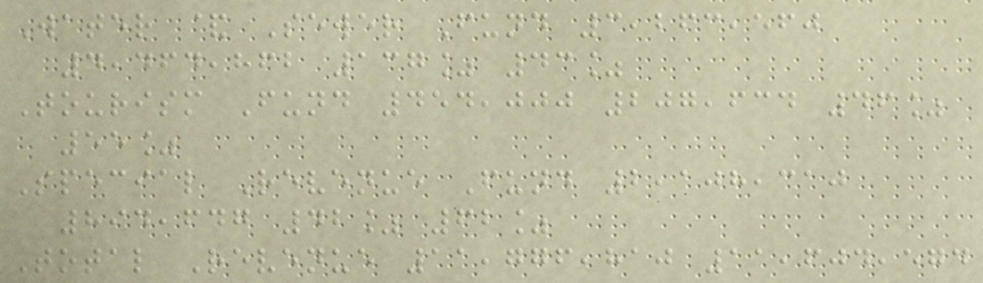Water & Sewer Fund 3,263,560
4,464,862 137% 43%
Tourism Fund 454,000 207,634 46%
55%
Special Revenue Fund 2,108,310
894,647 42% 62%
Total Revenue 11,776,810 11,604,574
